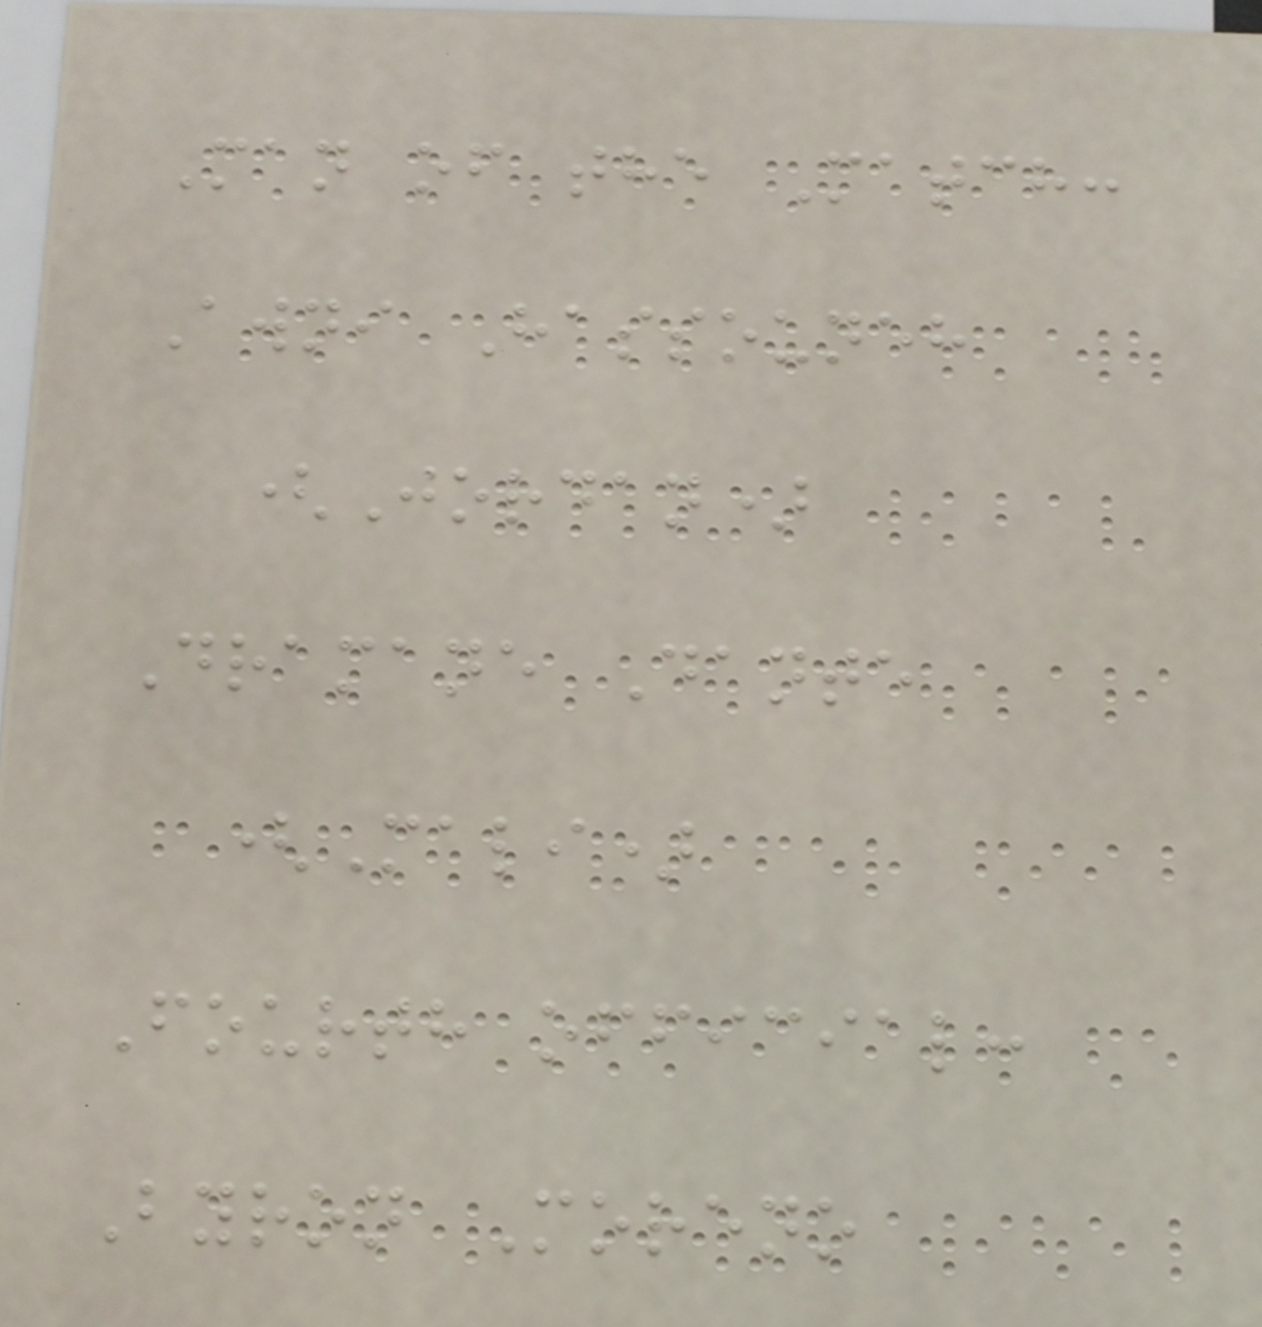Man of the Match:
Awni Hassouneh
(Jordan)
Dramane Dante
(Mali)
Fourth official:
Byron Moreno
